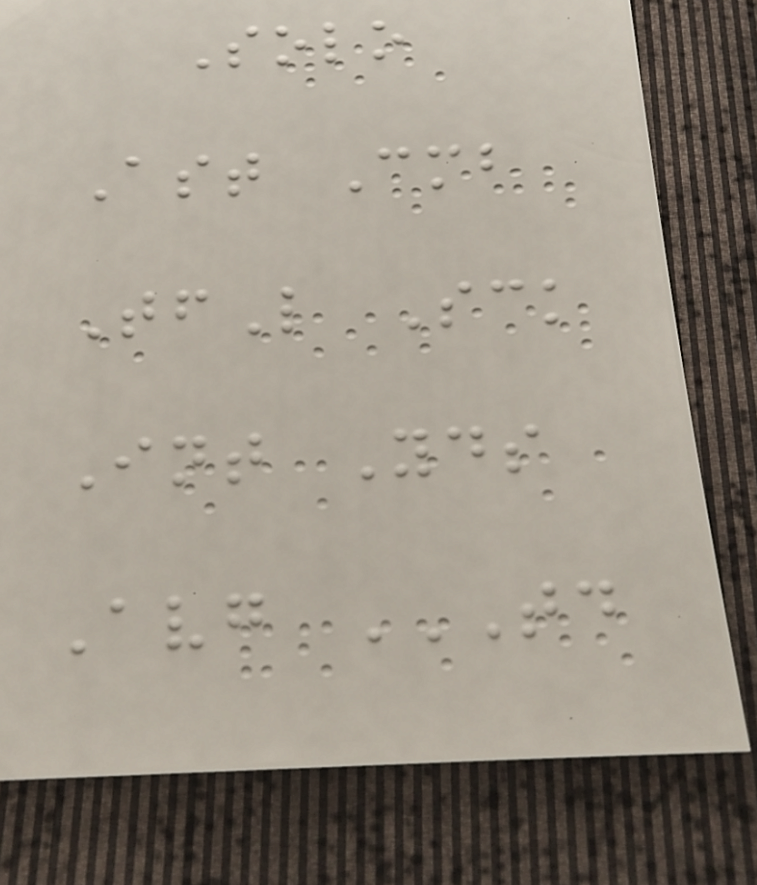Solo
Ast Cmb
TfL Sck
Int Yds
Avg TD
